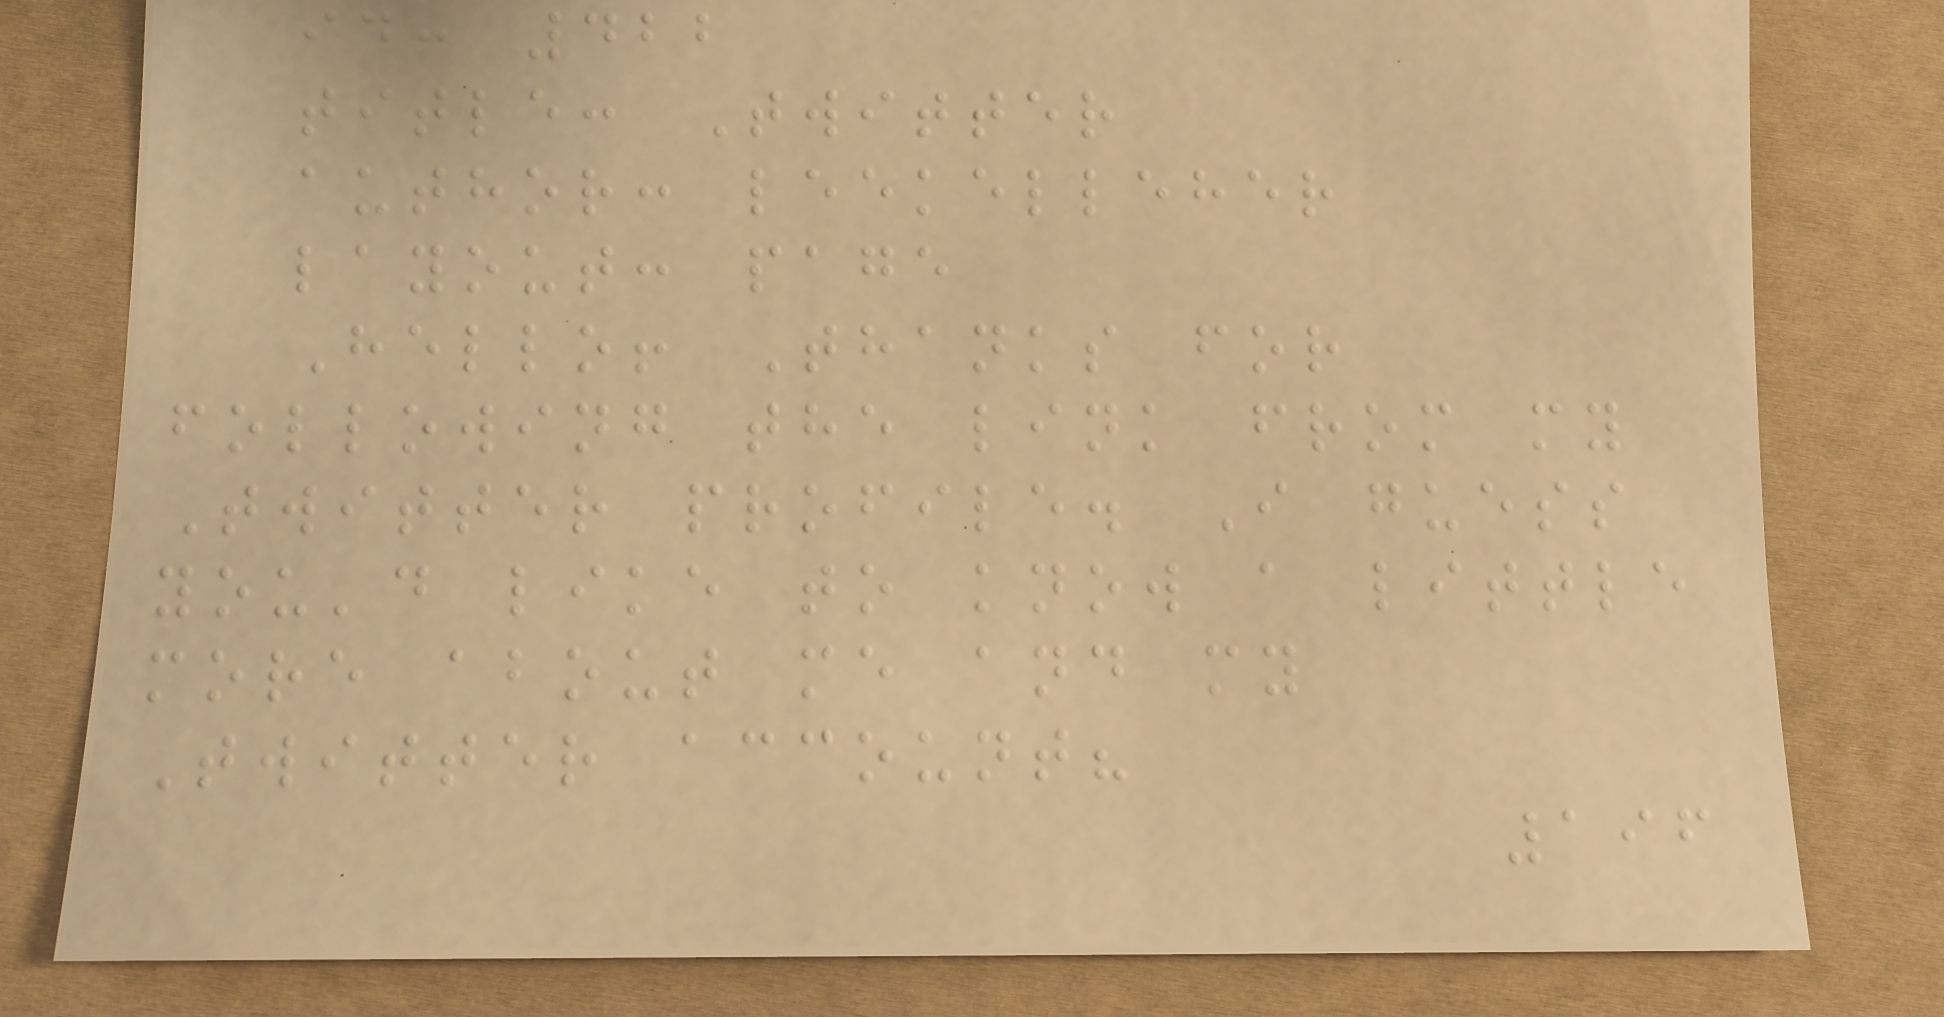id: 422
title: Twitter
author: leekelleher
layout: page
Hello! Thanks for
following the link from my
Twitter profile. I guess
you'd like to know a little
more about me and my
Twitter account?
196
